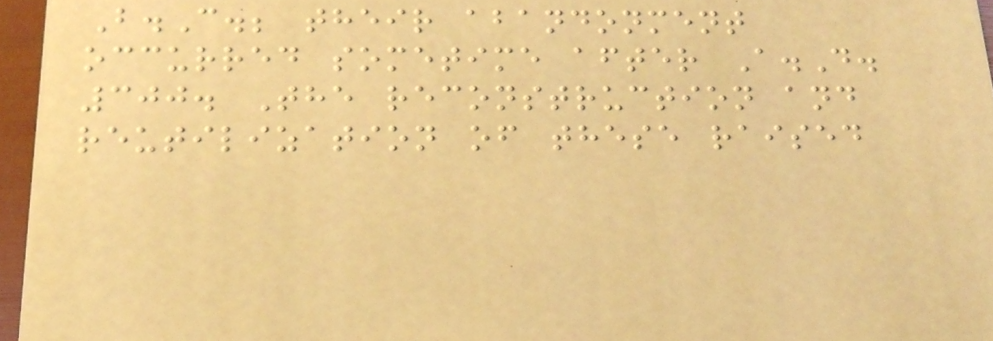B.C.; their abandonment
occurred sometime after A.D.
300. The reconstruction and
reutilization of these raised
